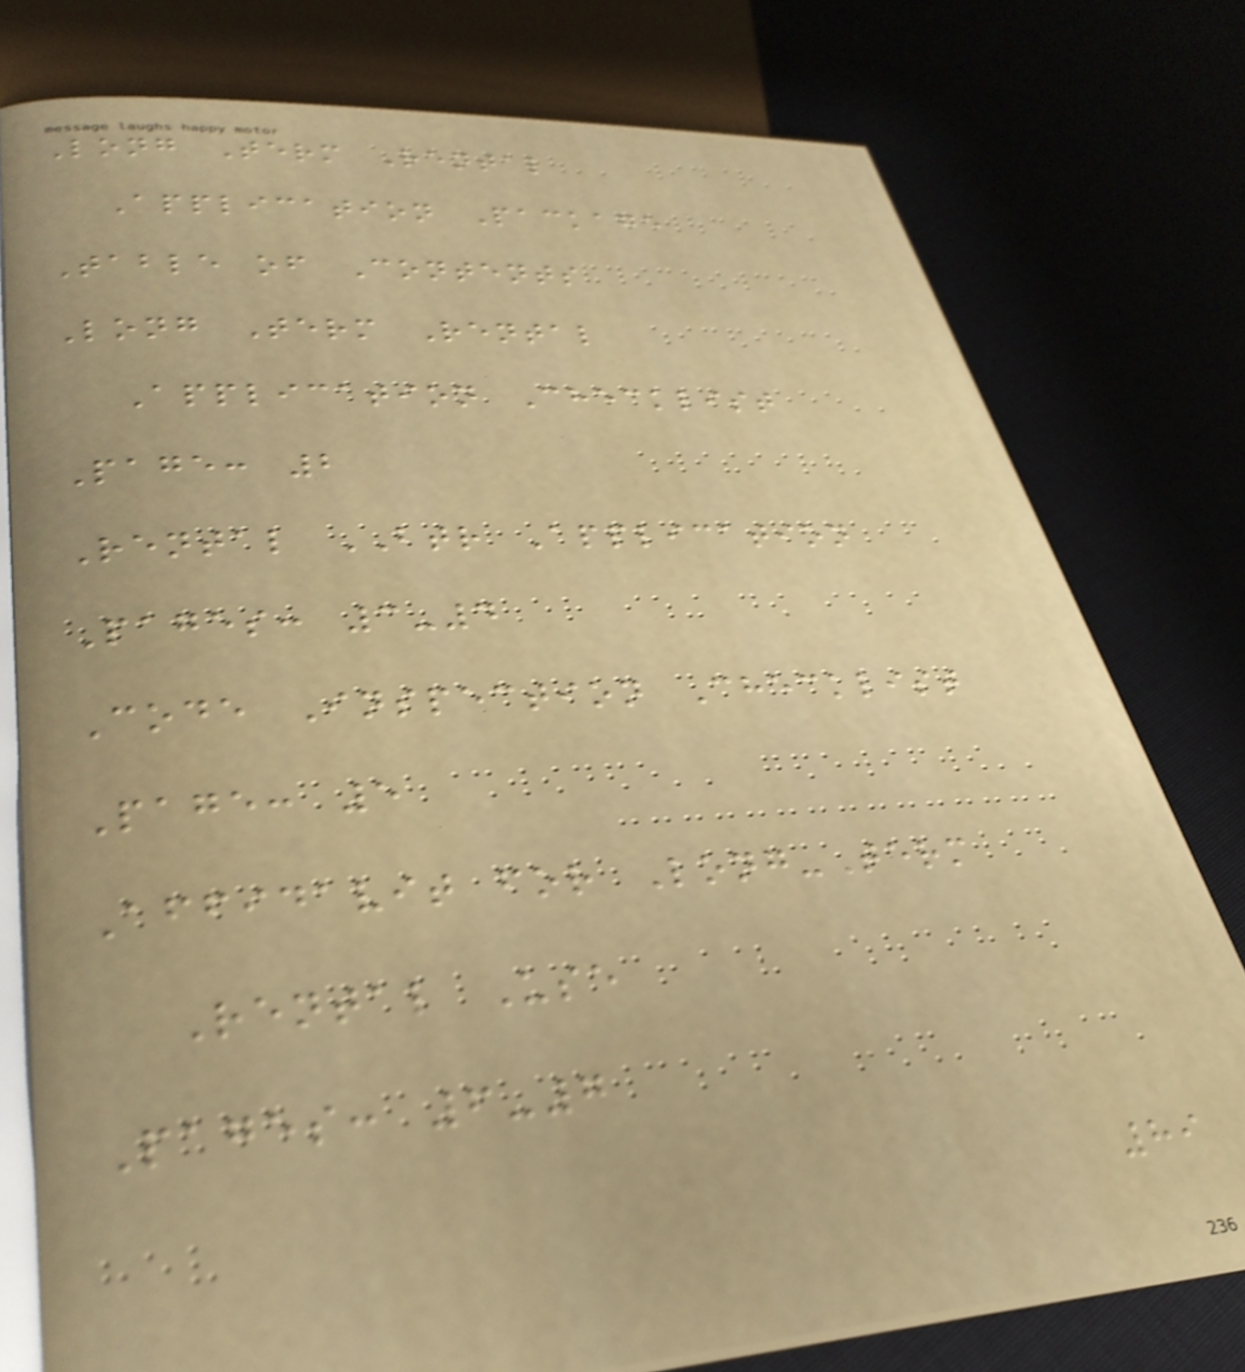Long Term Rental
Application Package
Table of Contents
Long Term Rental
Application Checklist
Page: 2
Rental BTR Application
Pages: 3-4
Code Inspection Checklist
Page: 5
Affidavit for Long-Term
Rental Use
Pages: 6-7
89
